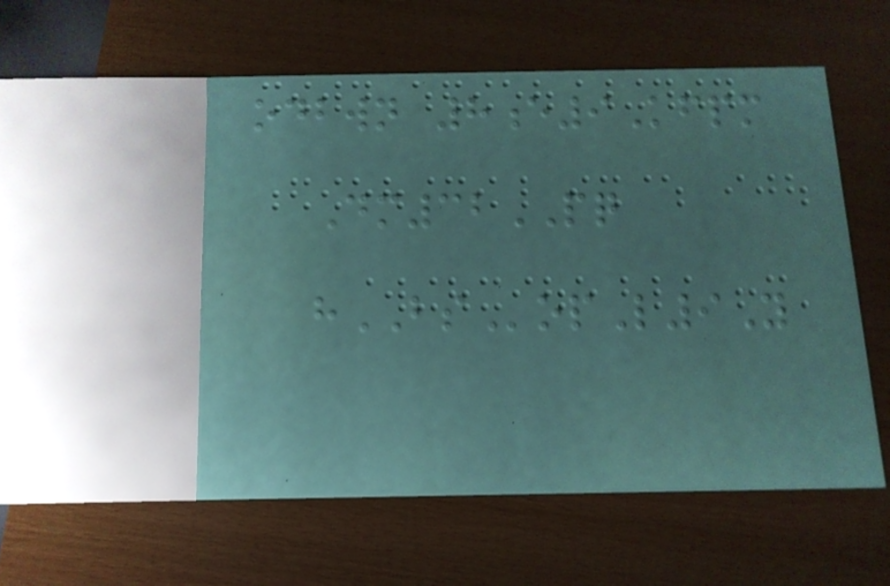odbwn 8e9Kfpm
Dm32PQ
hBSopL9Y
